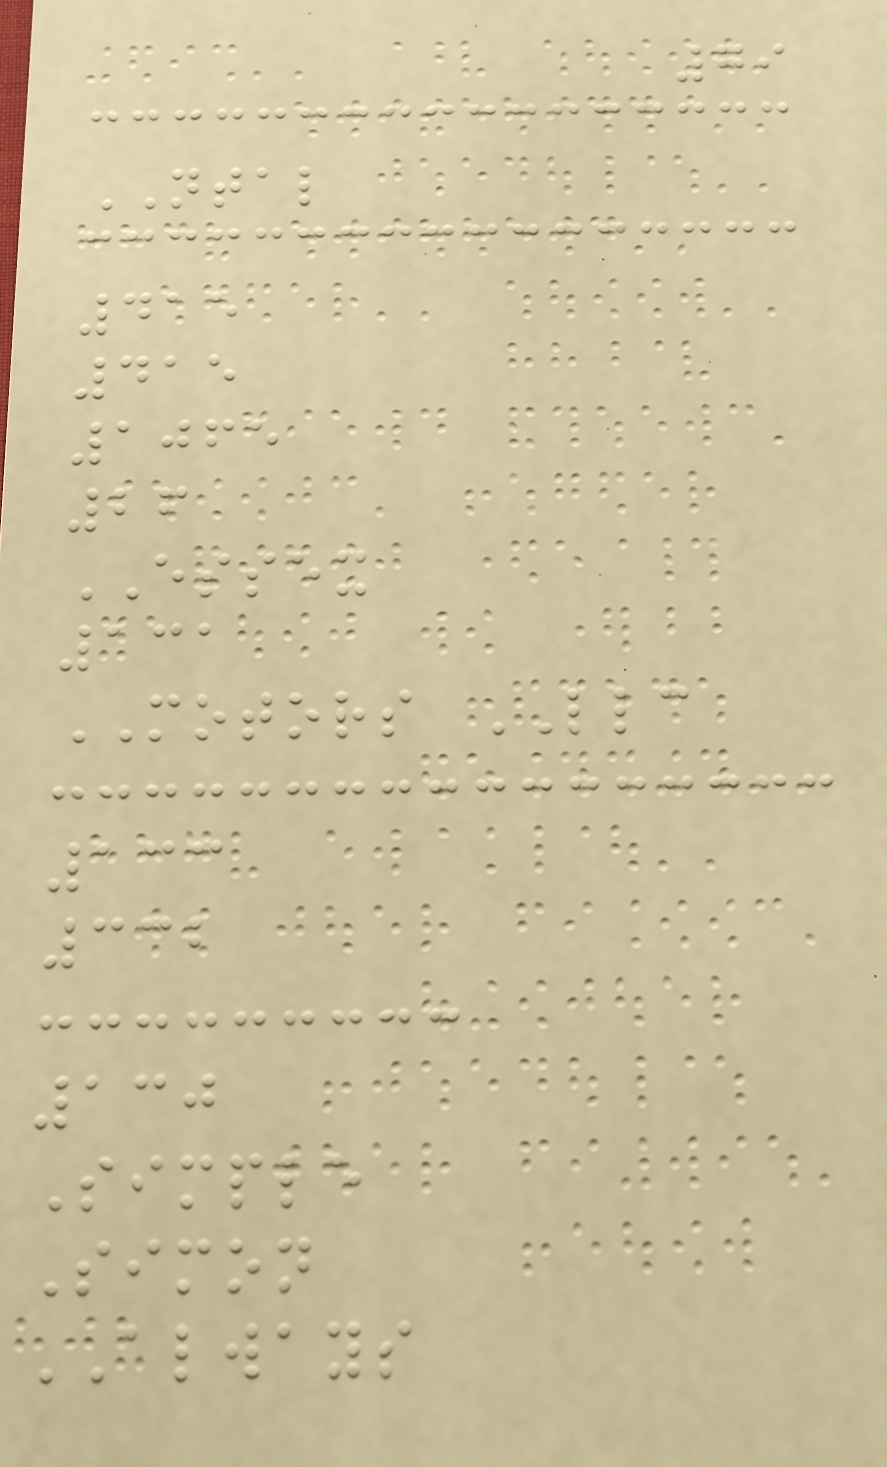79
NTAL
415
415
1065
26
ESSEX
131
MOTORS LLC
133
332
130
Simple
Simon
ALWAYS
